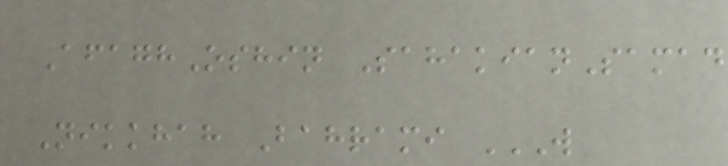AfaghOshin SahakianSamad
Nikkhah Bahrami W
